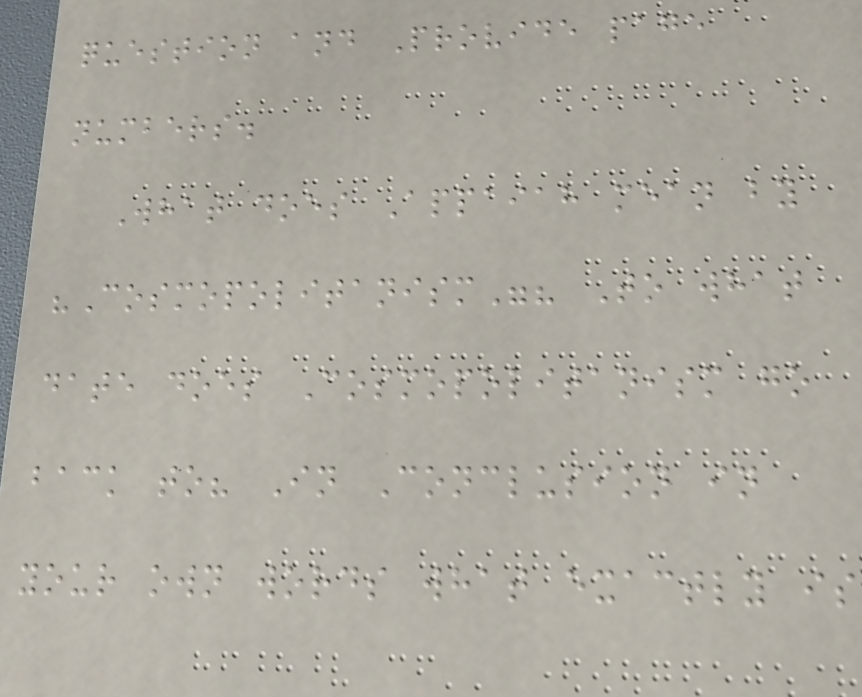question and Provide page
numbers.
What does Appaiah mean by
"Cosmopolitanism"? To what
date does Cosmopolitanism go
back to? In Conclusion in
your own words what exactly is
